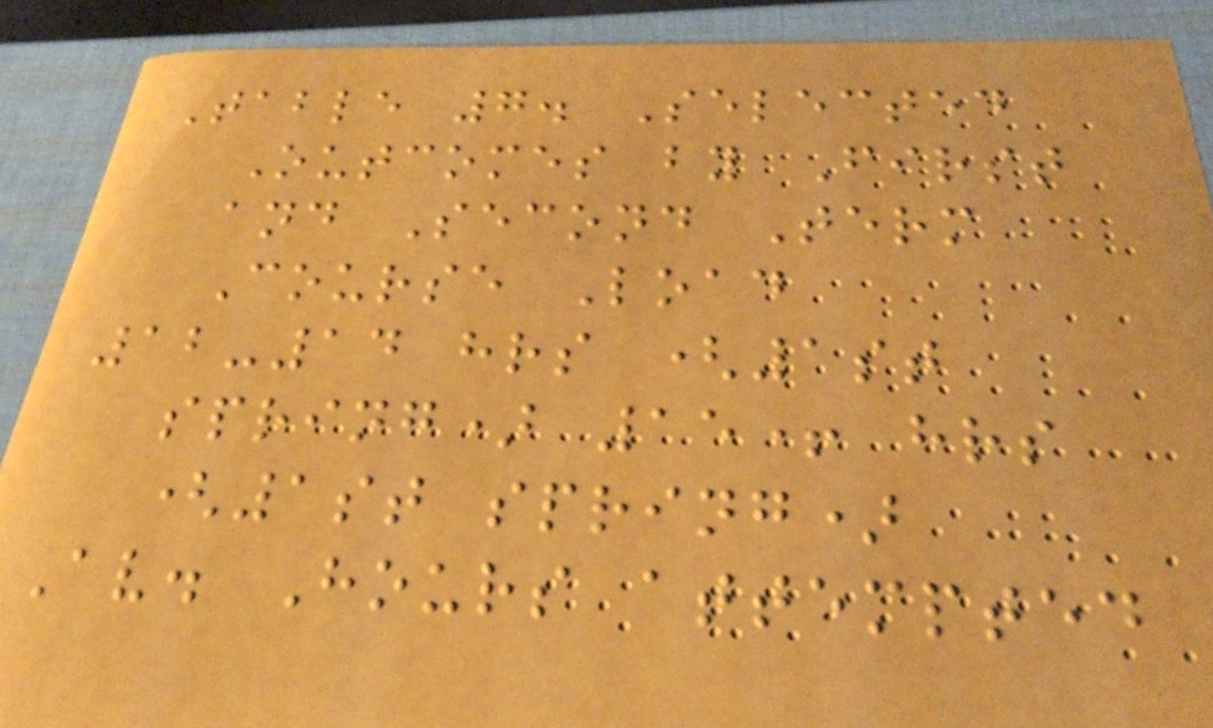Table 7. Selected
Outcomes by First
and Second Term
Course Load
12-14 hrs (1st
spring) 15+ hrs
(1st spring)
Av. Hours attempted
